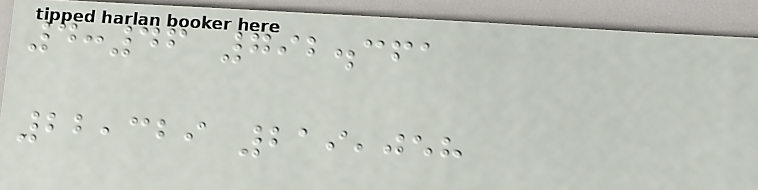4:46 792.361
22,329 219,058
